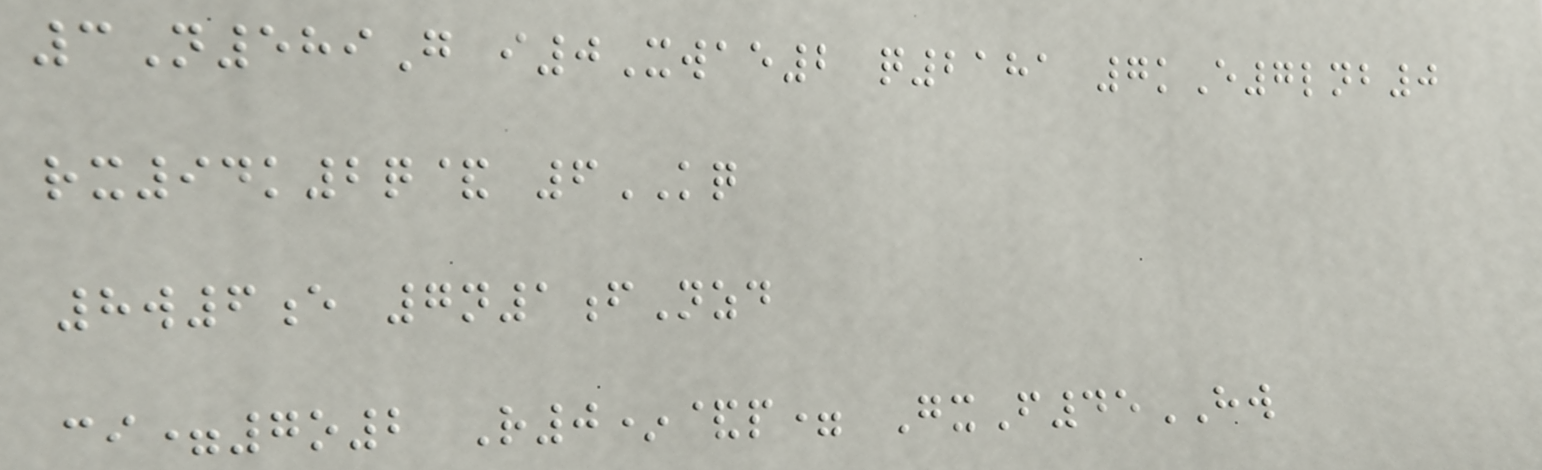3N589G i0Xwae2 q2181 7kE7lnb0
rx94k2q& 6KQ
8w6e 7n1fNzd
ci=7o2 R0*&p= GxF45HW
